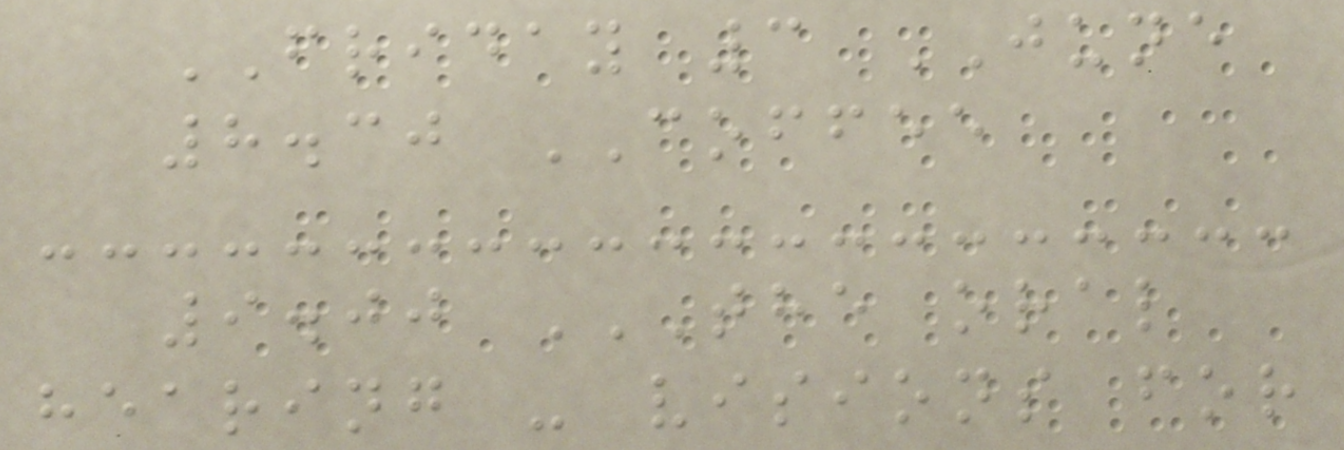FRIDAY 3 JUNE
8.30 COFFEE
9.00 THE ORAL
HEARING - VISIONS FOR
